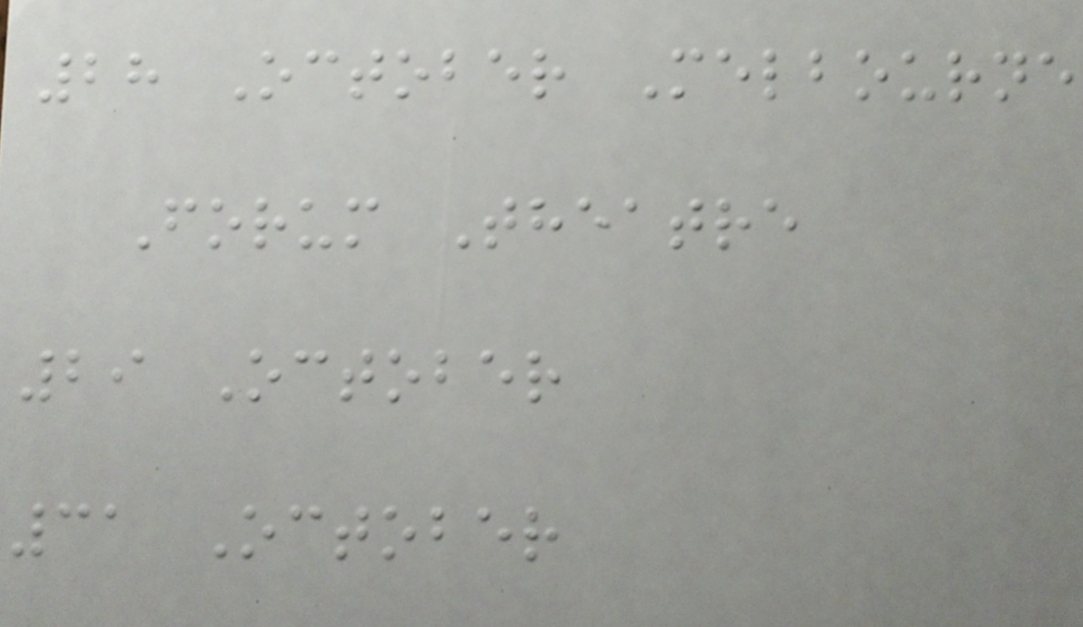28 October Melbourne
Forum Theatre
29 October
31 October
